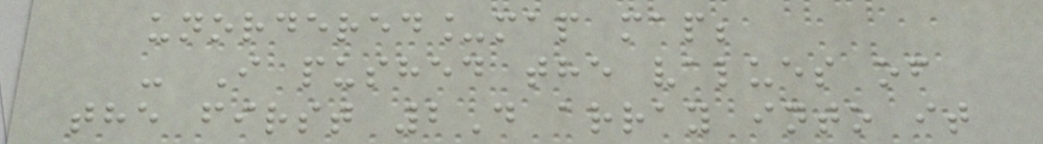unordered_map map;
- I pushed the values of
the first 2D array into it
